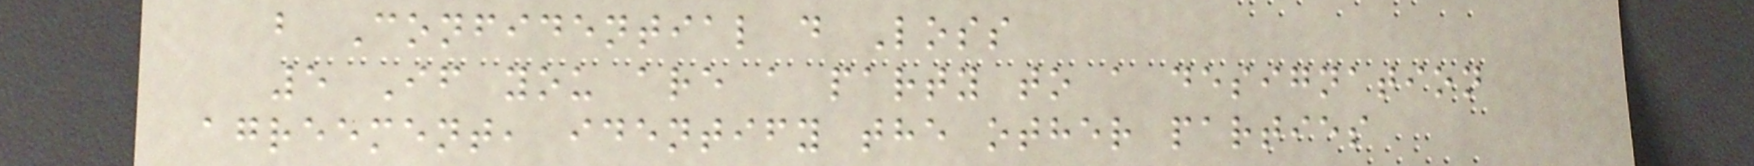b Confidential d Loss
5 If you are a party to a designation
agreement, identify the other parties
